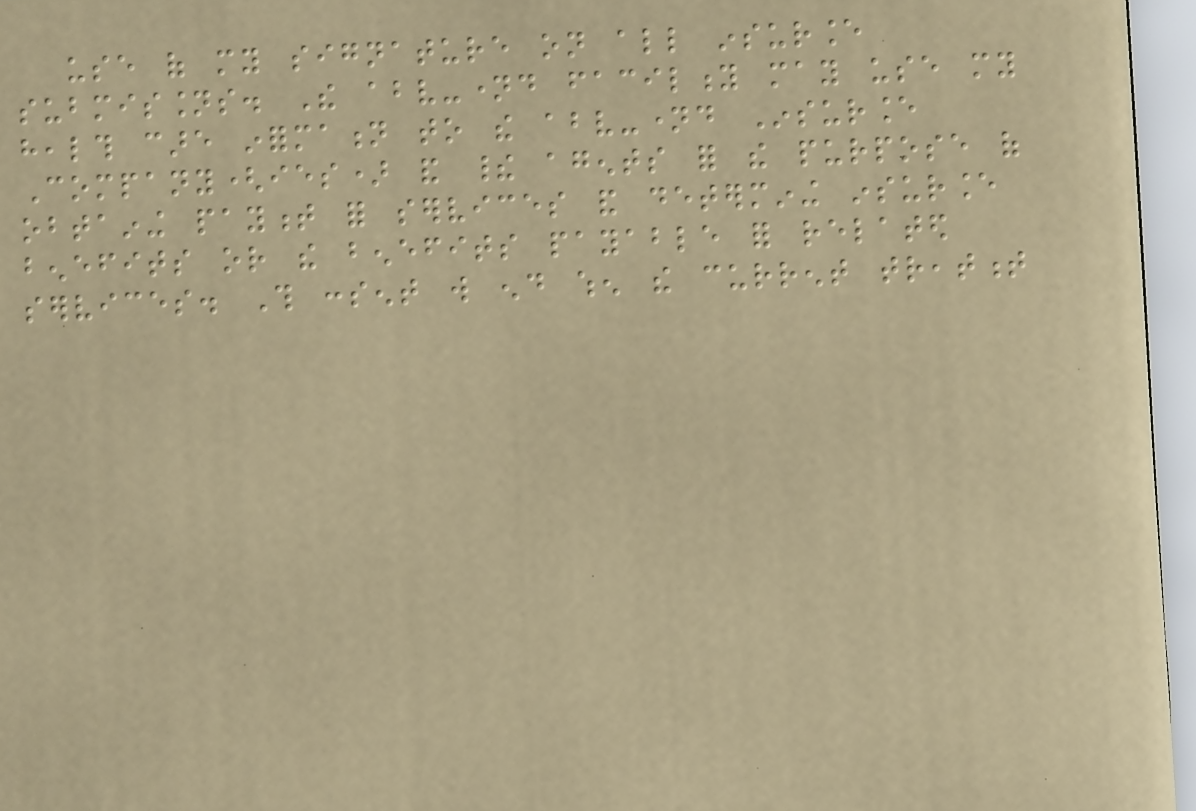use of my signature on all insurance
submissions. The above-named facility may use my
health care information to the above-named Insurance
Company(ies) and their agents for the purpose of
obtaining payment for services and determining insurance
benefits or the benefits payable for related
services. This consent will end when the current treatment
